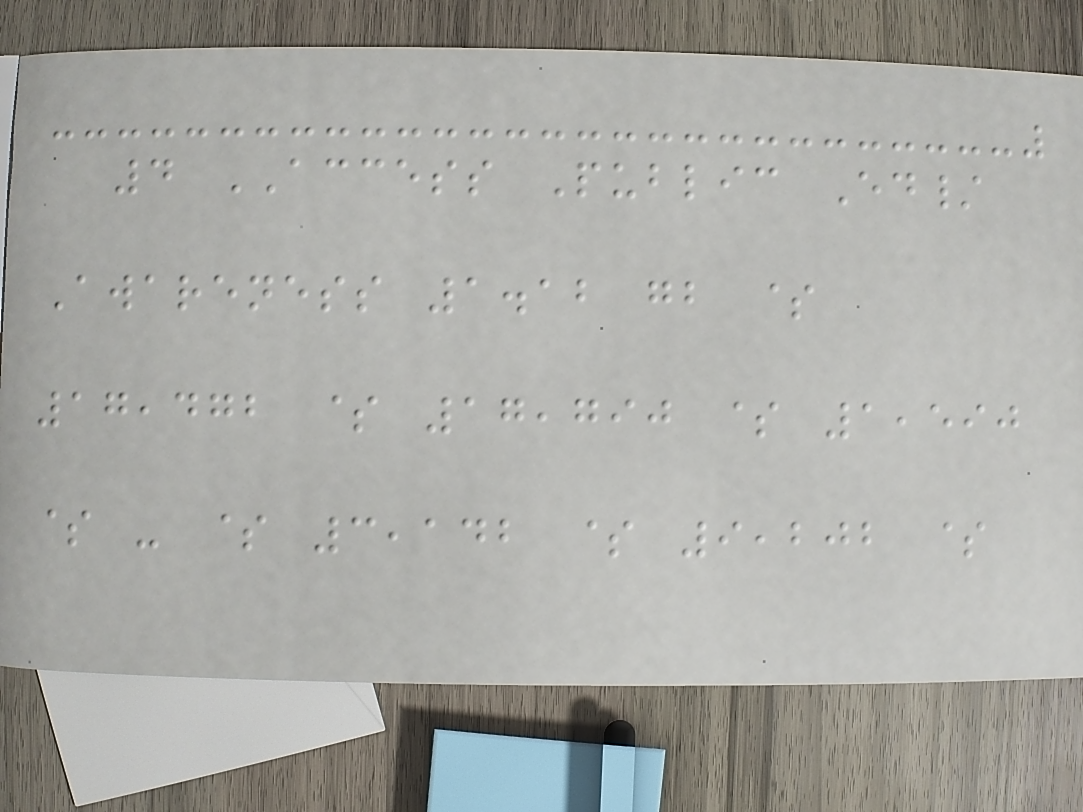4 ACCESS Public Ed/
Awareness 1.12 gb $
17,472 $ 17,790 $ 1,590
$ - $ 3,142 $ 9,202 $
